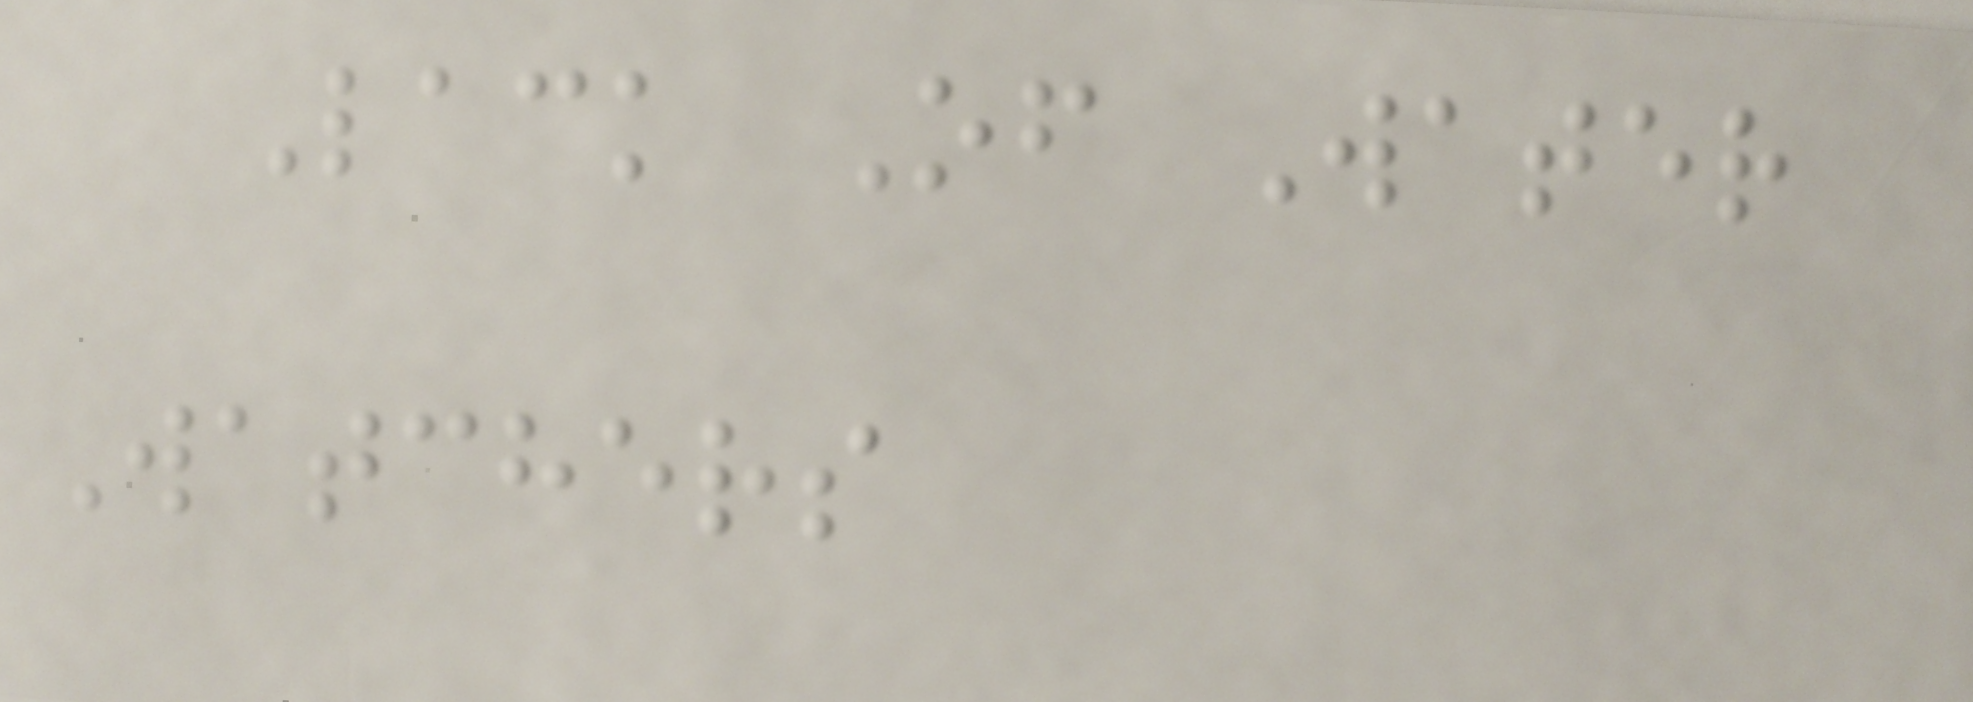Lack Of Water
Watchers
